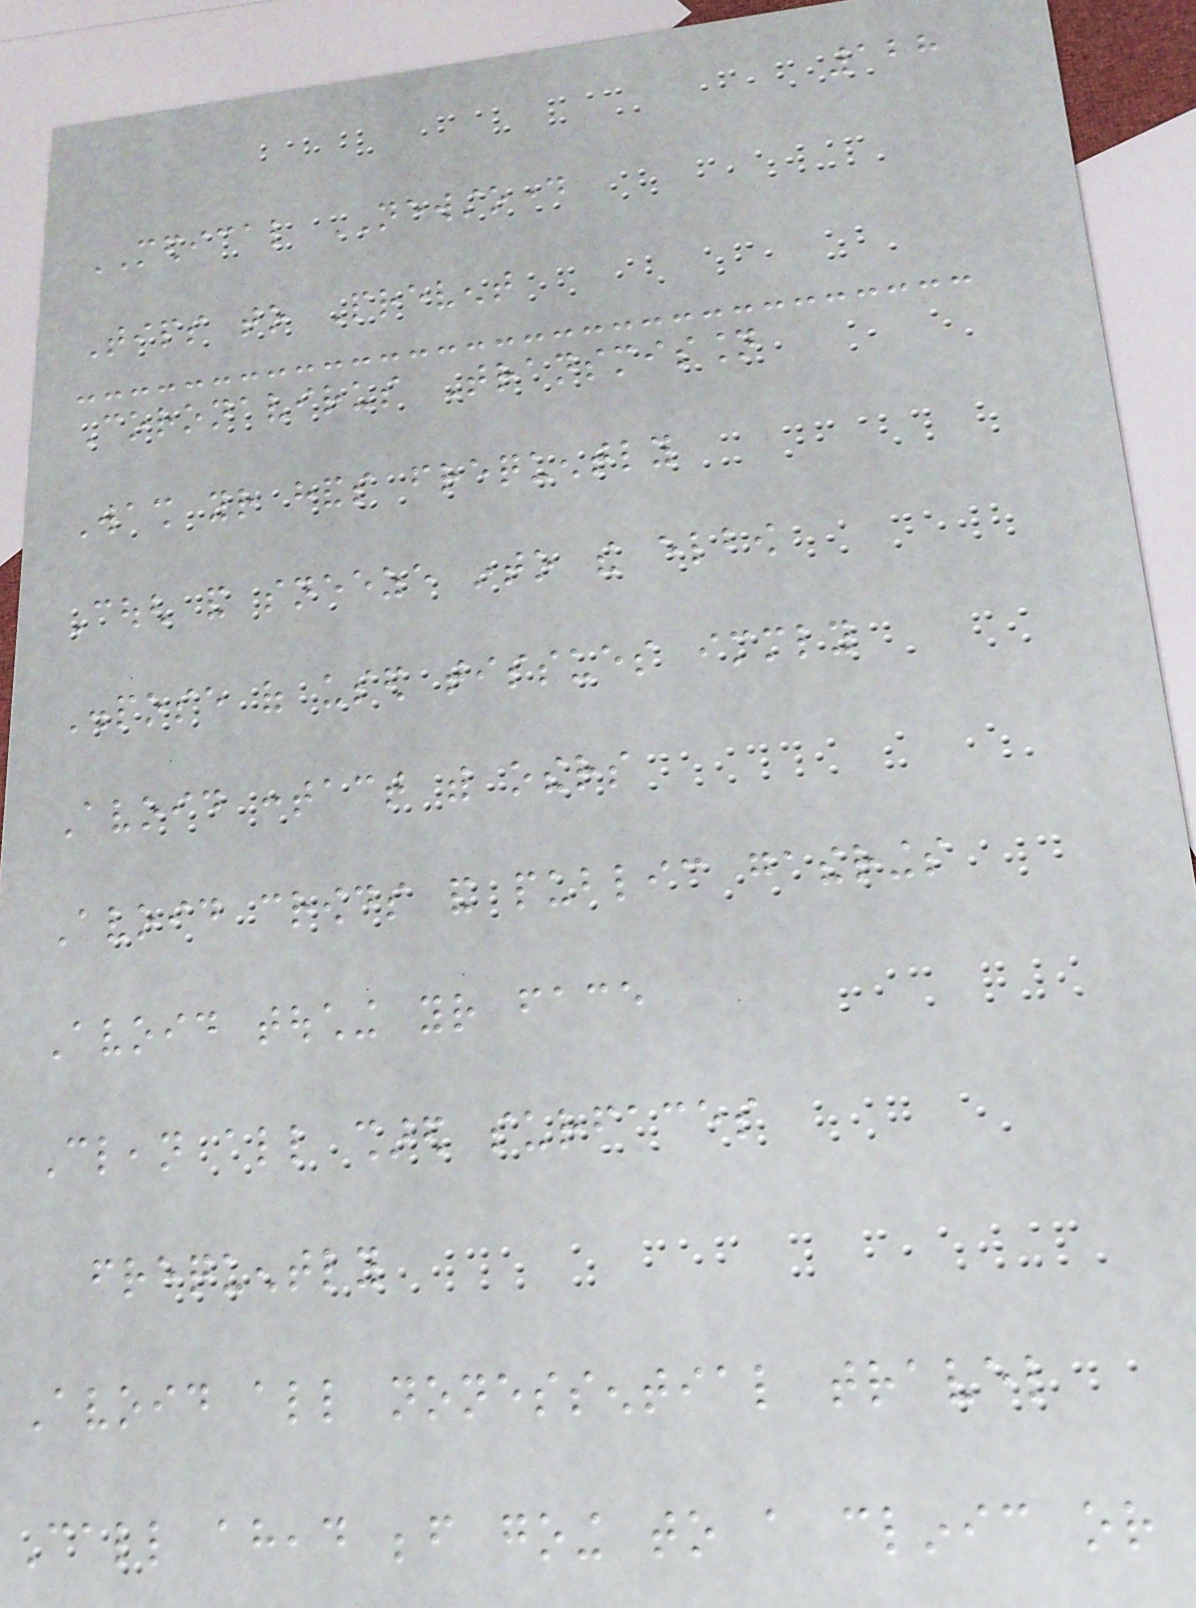128
MEDICAL NEWSTODAY
Tips to Prevent
Coronavirus Transmission
Wash your hands frequently
Cough and sneeze into the elbow
Dispose of used tissues immediately
Avoid contact with others
Avoid crowds and public gatherings
Avoid touching your face
Clean all shared surfaces
frequently
Avoid all nonessential travel
Call ahead before going to a clinic or
